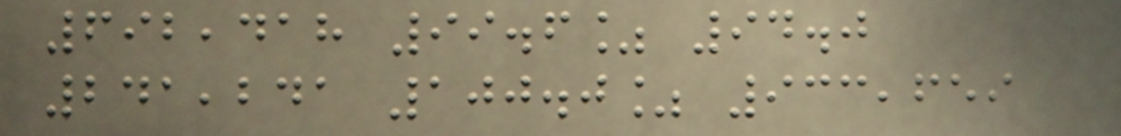692,418 99.6% 94.0
241,241 100.0% 933,659
